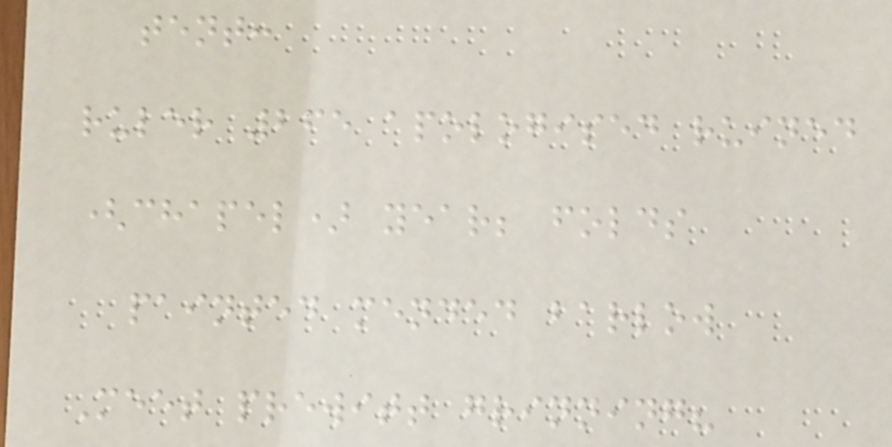tent:
ruler 265 apologised ruined
(chapel) year; folds
painted mended barlow
Meet prewitt grinning?
